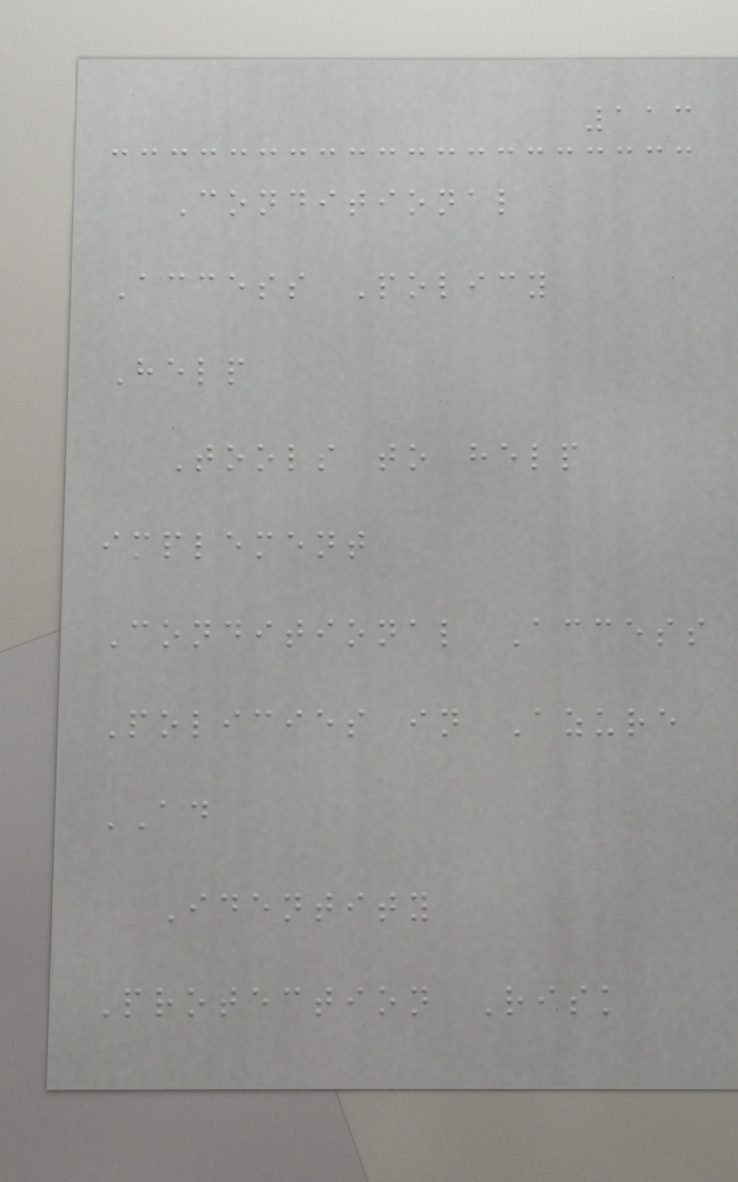113
Conditional
Access Policy
Help
Tools to help
implement
Conditional Access
Policies in Azure
AD
Identity
Protection Risk
